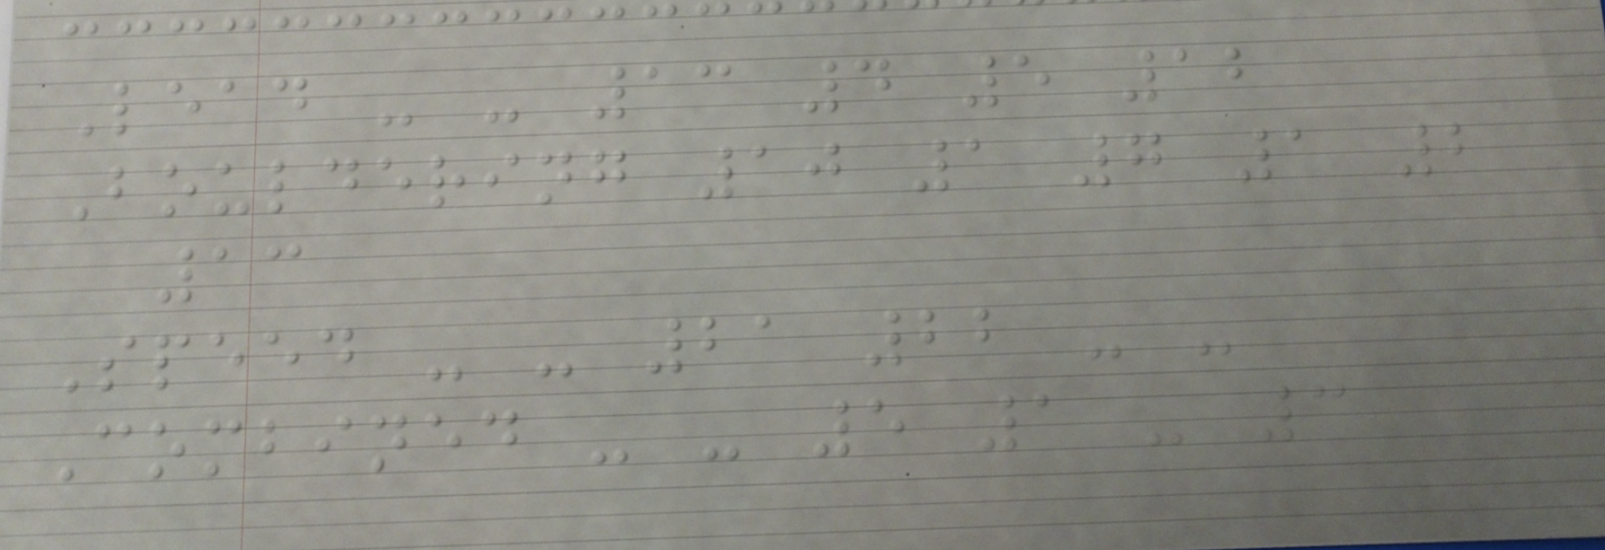Lead - - 13 4 5 12
Bouldering 10 1 7 1 2
13
Speed - - 21 22 - -
Combined - - 5 1 - 3
